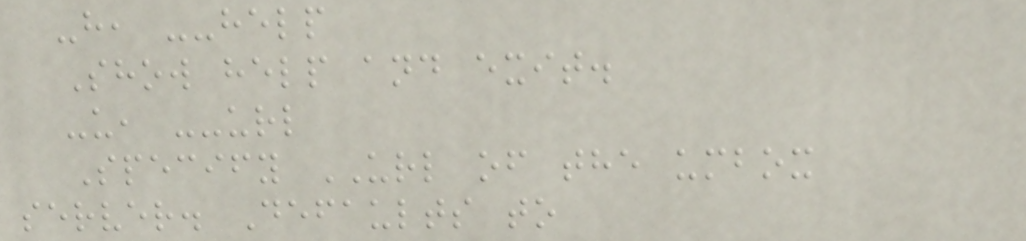-h, --help
Show help and exit.
-u, --url
Specify URL of the umbox
server. Defaults to
